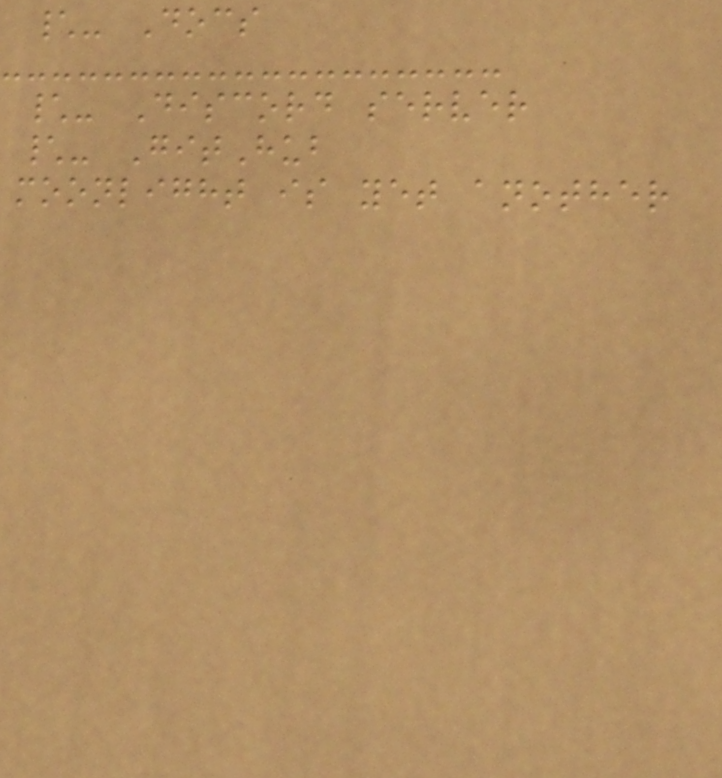\- Docs
\- Discord server
\- GitHub
moonlight is yet another
